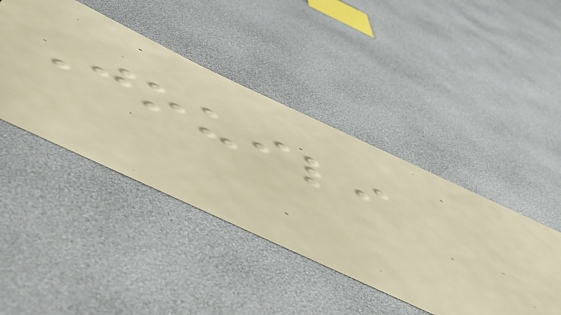Jouili
